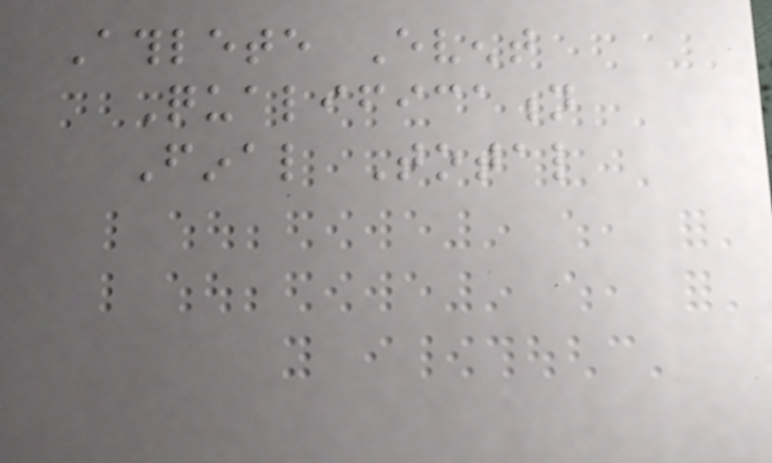Athlete Event
Qualification
Final Total
